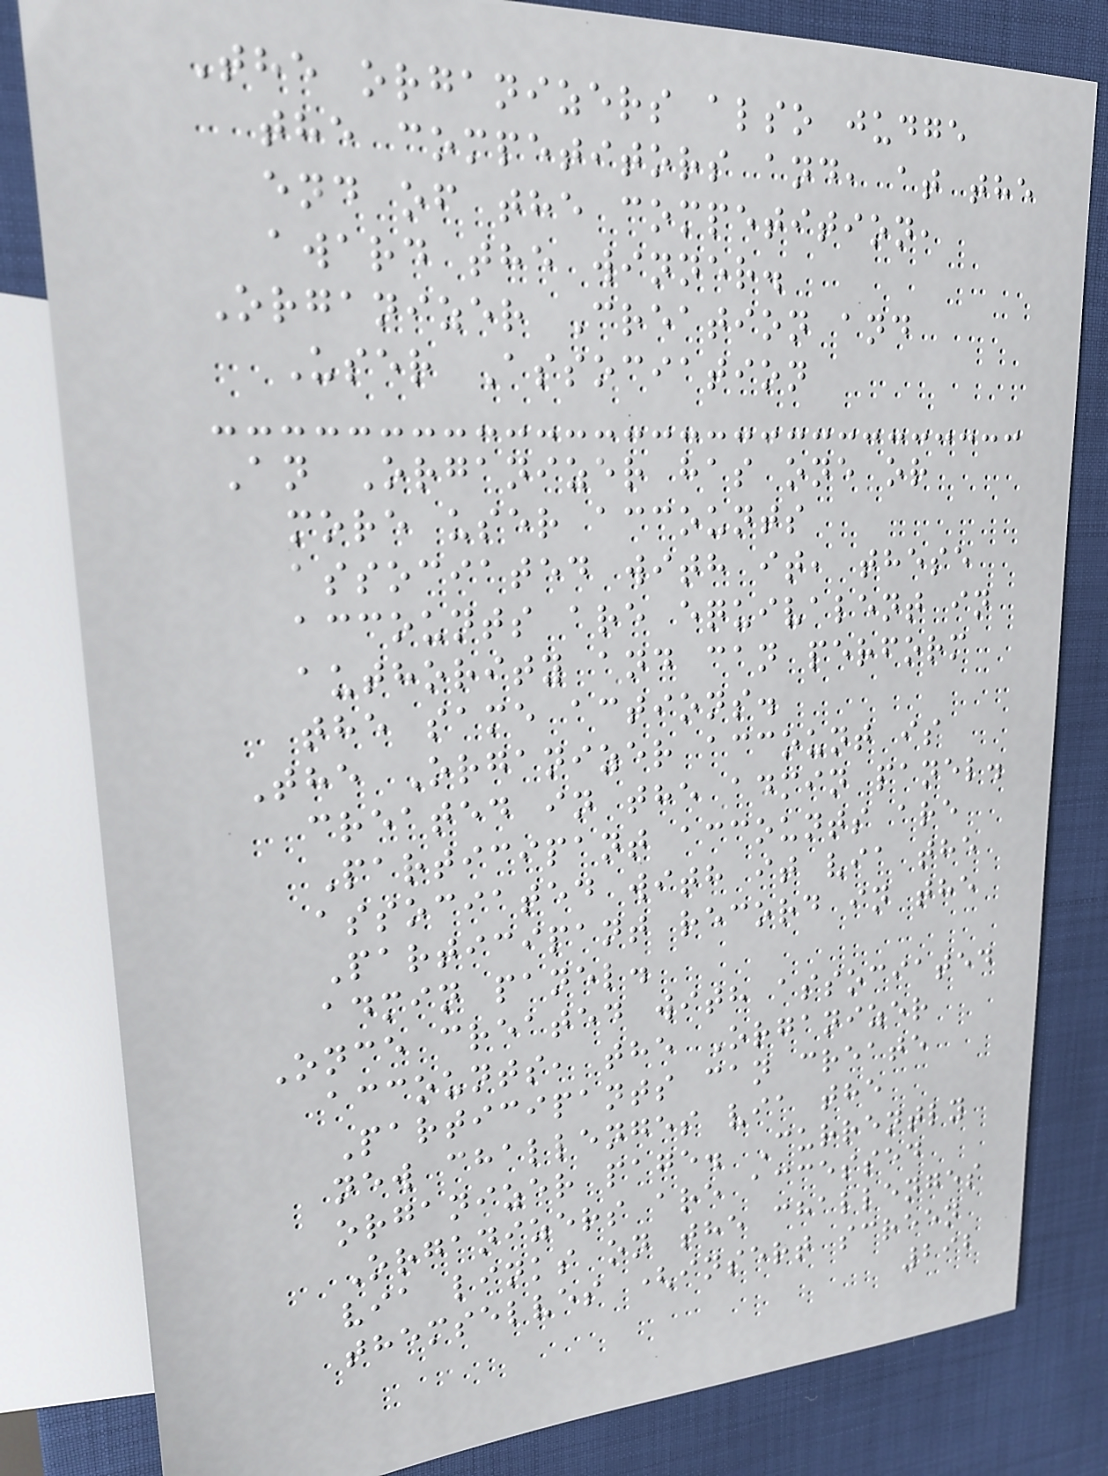The organizers also judge
the competitors and, at the
end of the competition,
award the winner.
Organizer Creation and
User Association
An Organizer has one or
more user accounts
associated with it, these
accounts are equivalent in
authority and can perform
the same actions.
The Organizer account is
created in the admin panel.
Participant accounts are
associated with it via the
Participant record in the
admin panel.
Once created with associated
accounts, the Organizer
Participants can create
new challenges via the
organizer page. Currently
Organizers are accessed
via links on the challenges
themselves (insert screen
292
